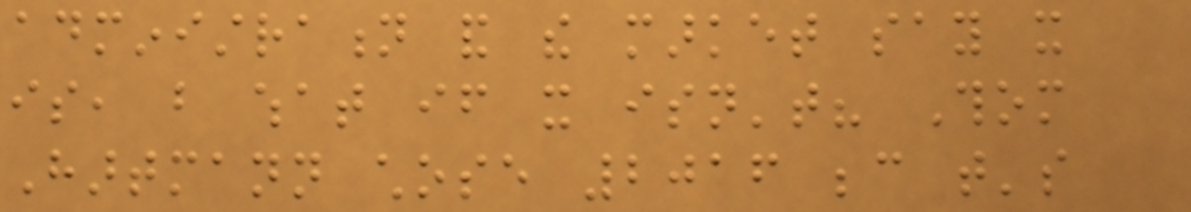administration and the market say it
is, but what if it isn't? Thom
Hartmann chose 2016 because that's
